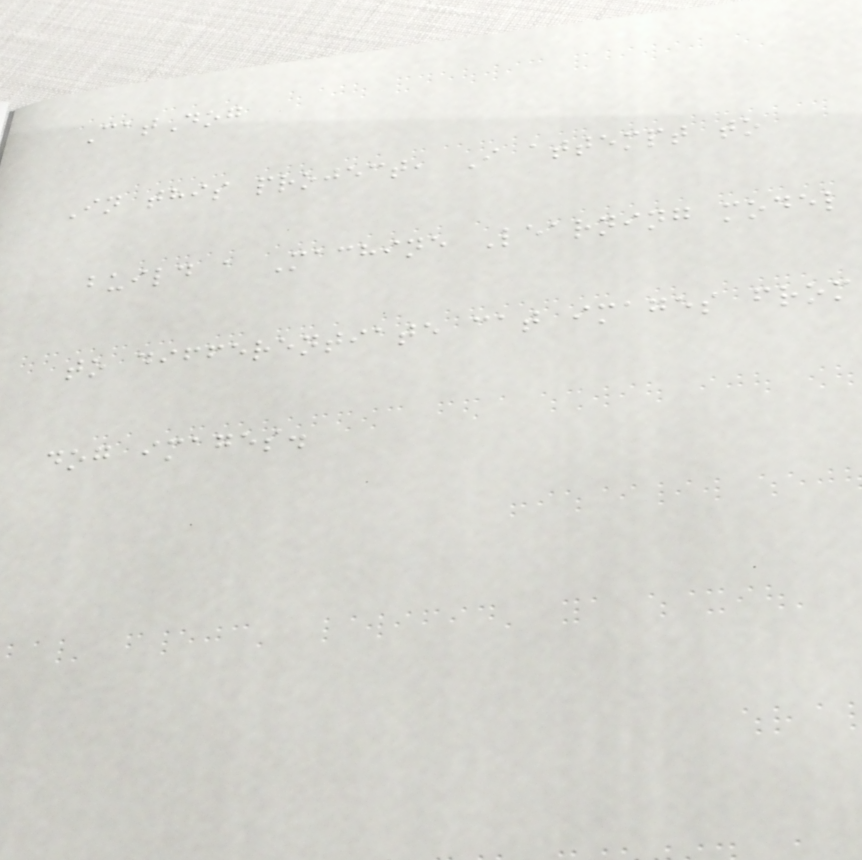CatDog
In this project, I attempt to
build a Machine Learning model
to differentiate cat images from
dog images.
